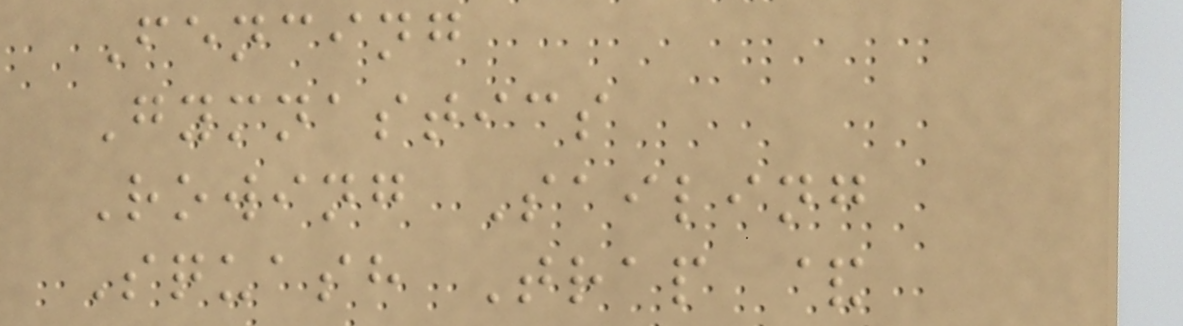Fencing
Gymnastics
Rowing Sailing
Squash Trap &
